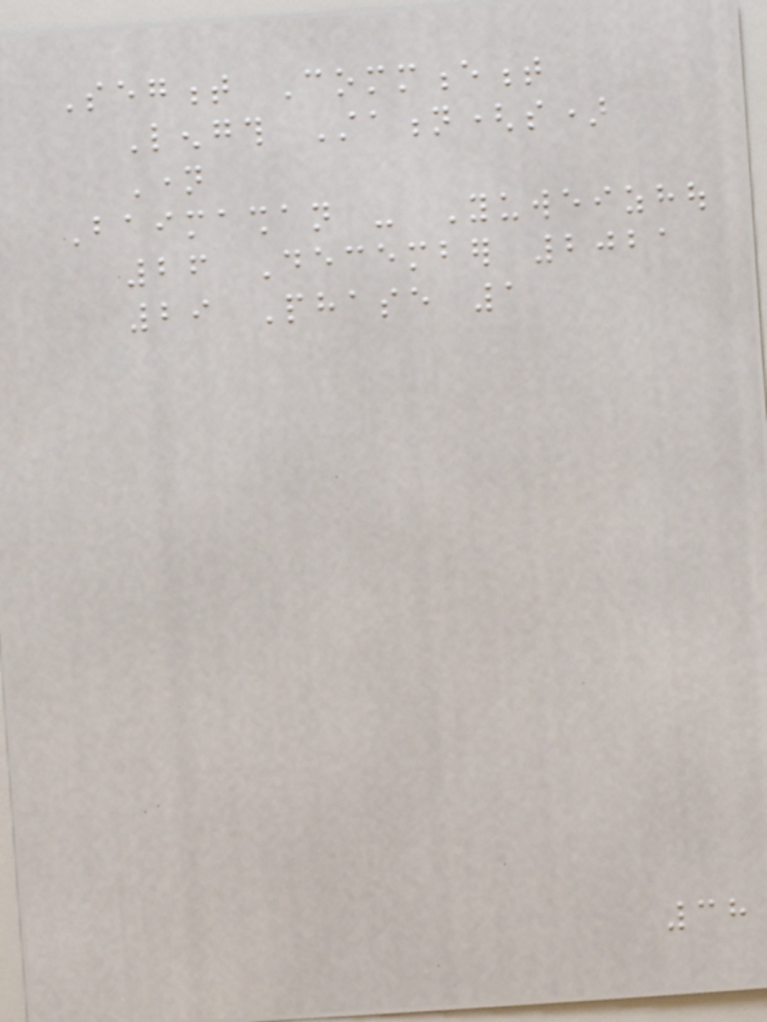Segment Commencement
Length Station(s)
Name
Baimashan - Yuweizhou
26 December 2021
29 Phase 1
38
